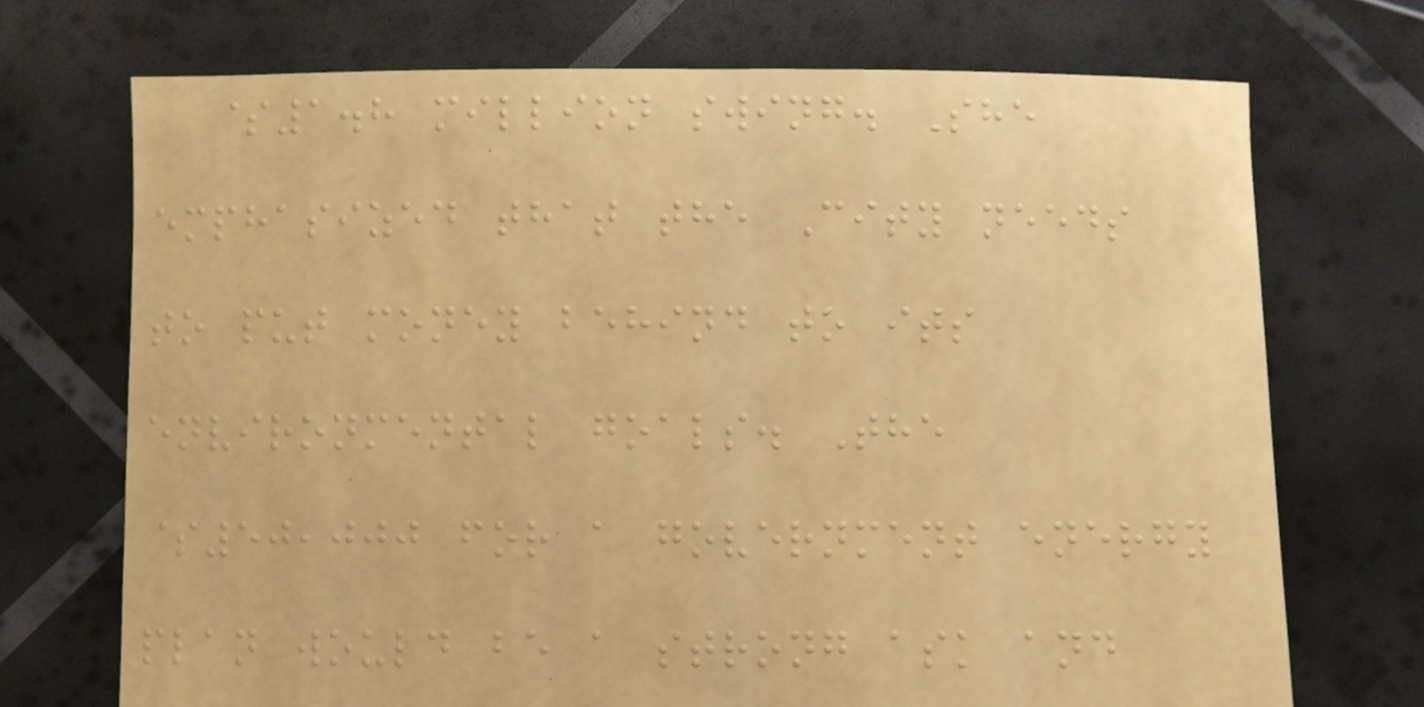$1.8 million swing. She
emphasized that the City needs
to put money behind to its
environmental goals. The
$50,000 for a government energy
plan would be a strong ask and
